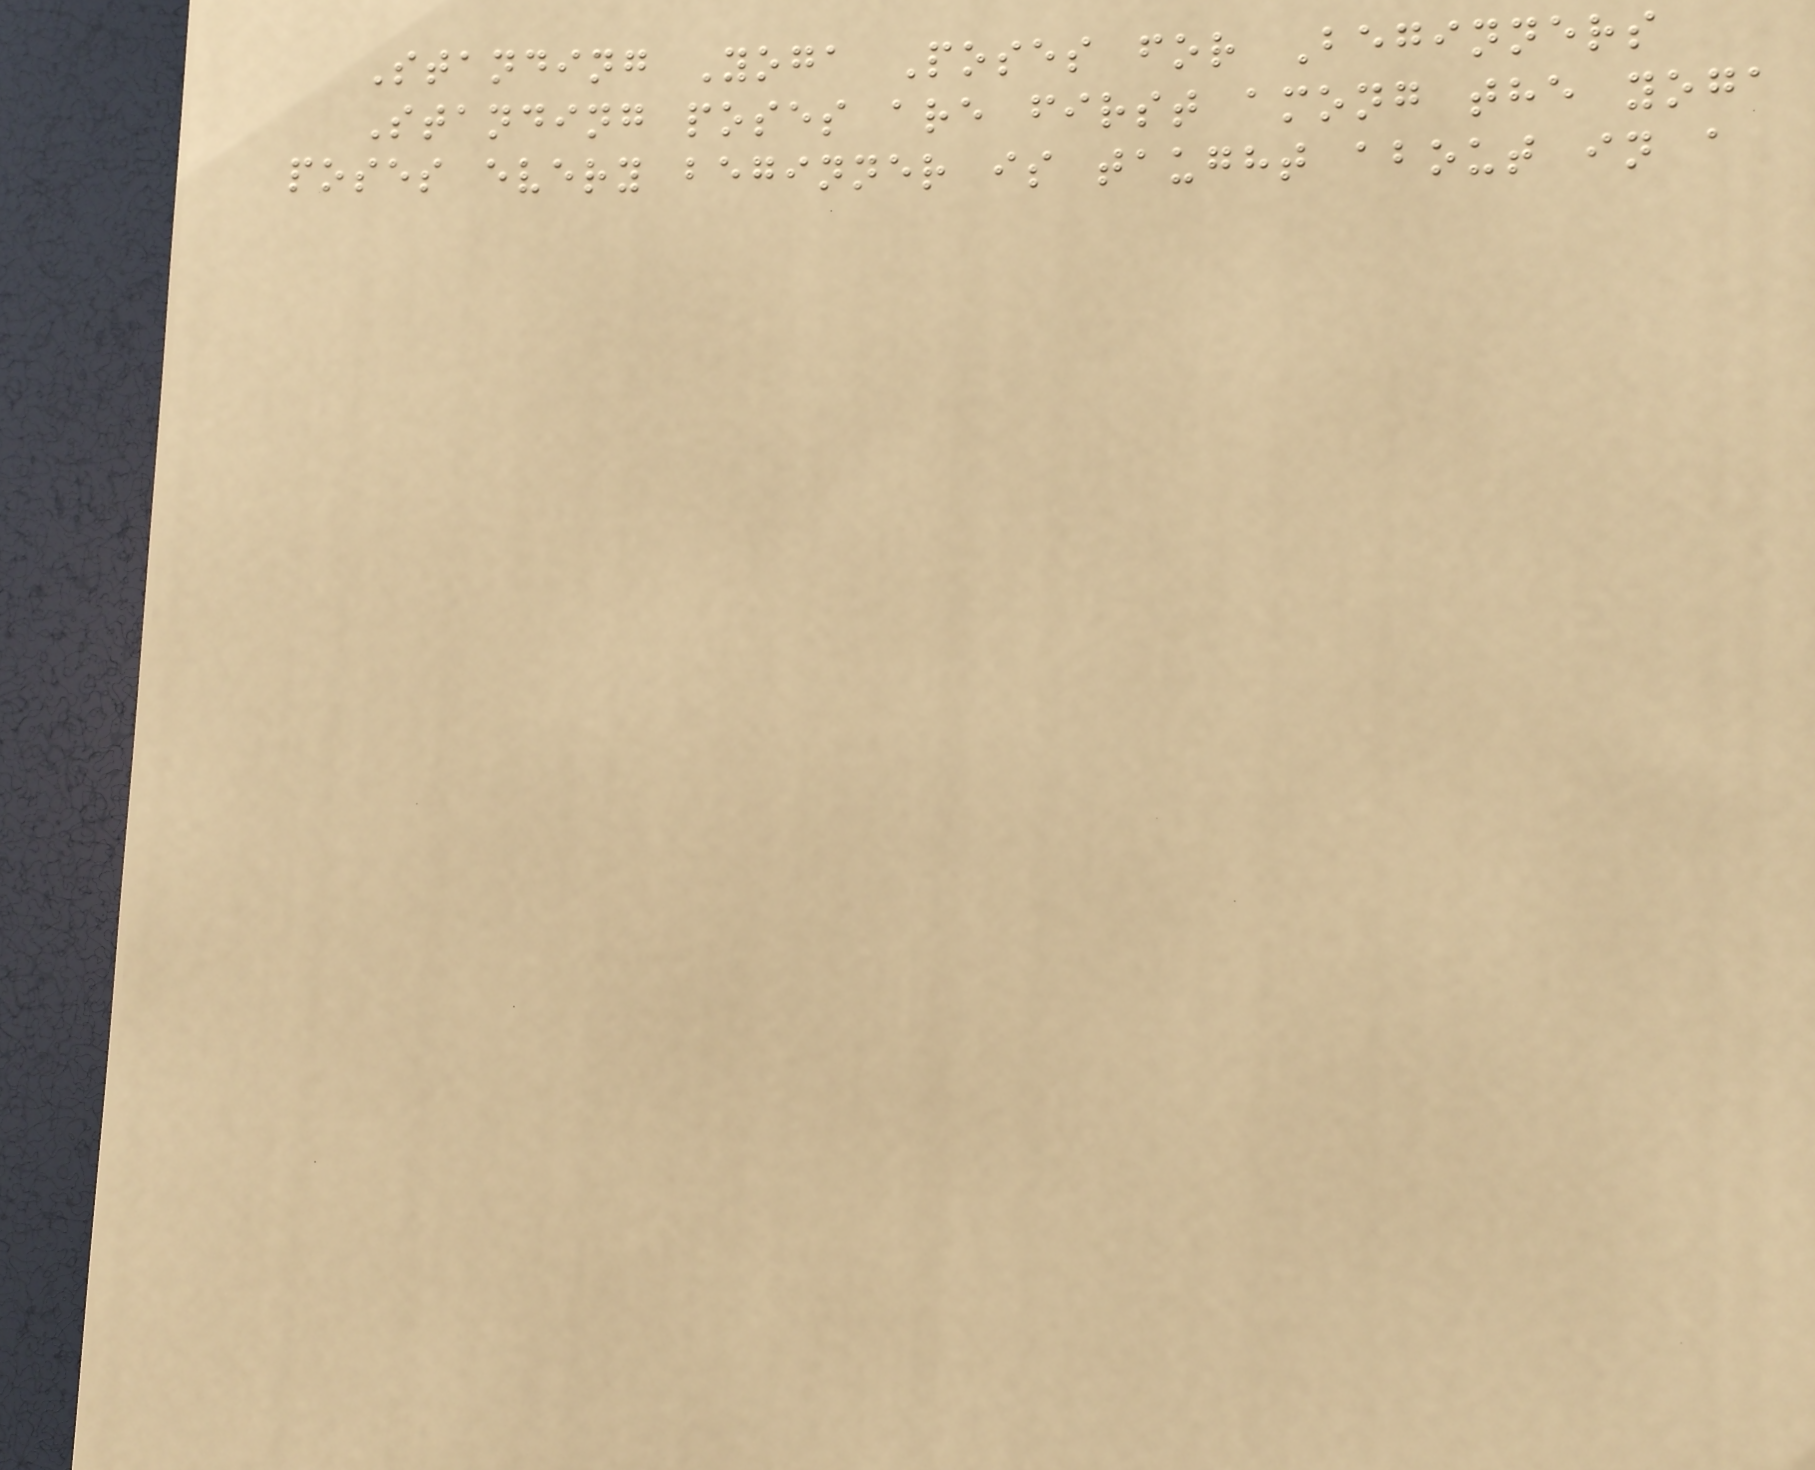Standing Yoga Poses for Beginners
Standing poses are first among the yoga
poses every beginner is taught about in a
